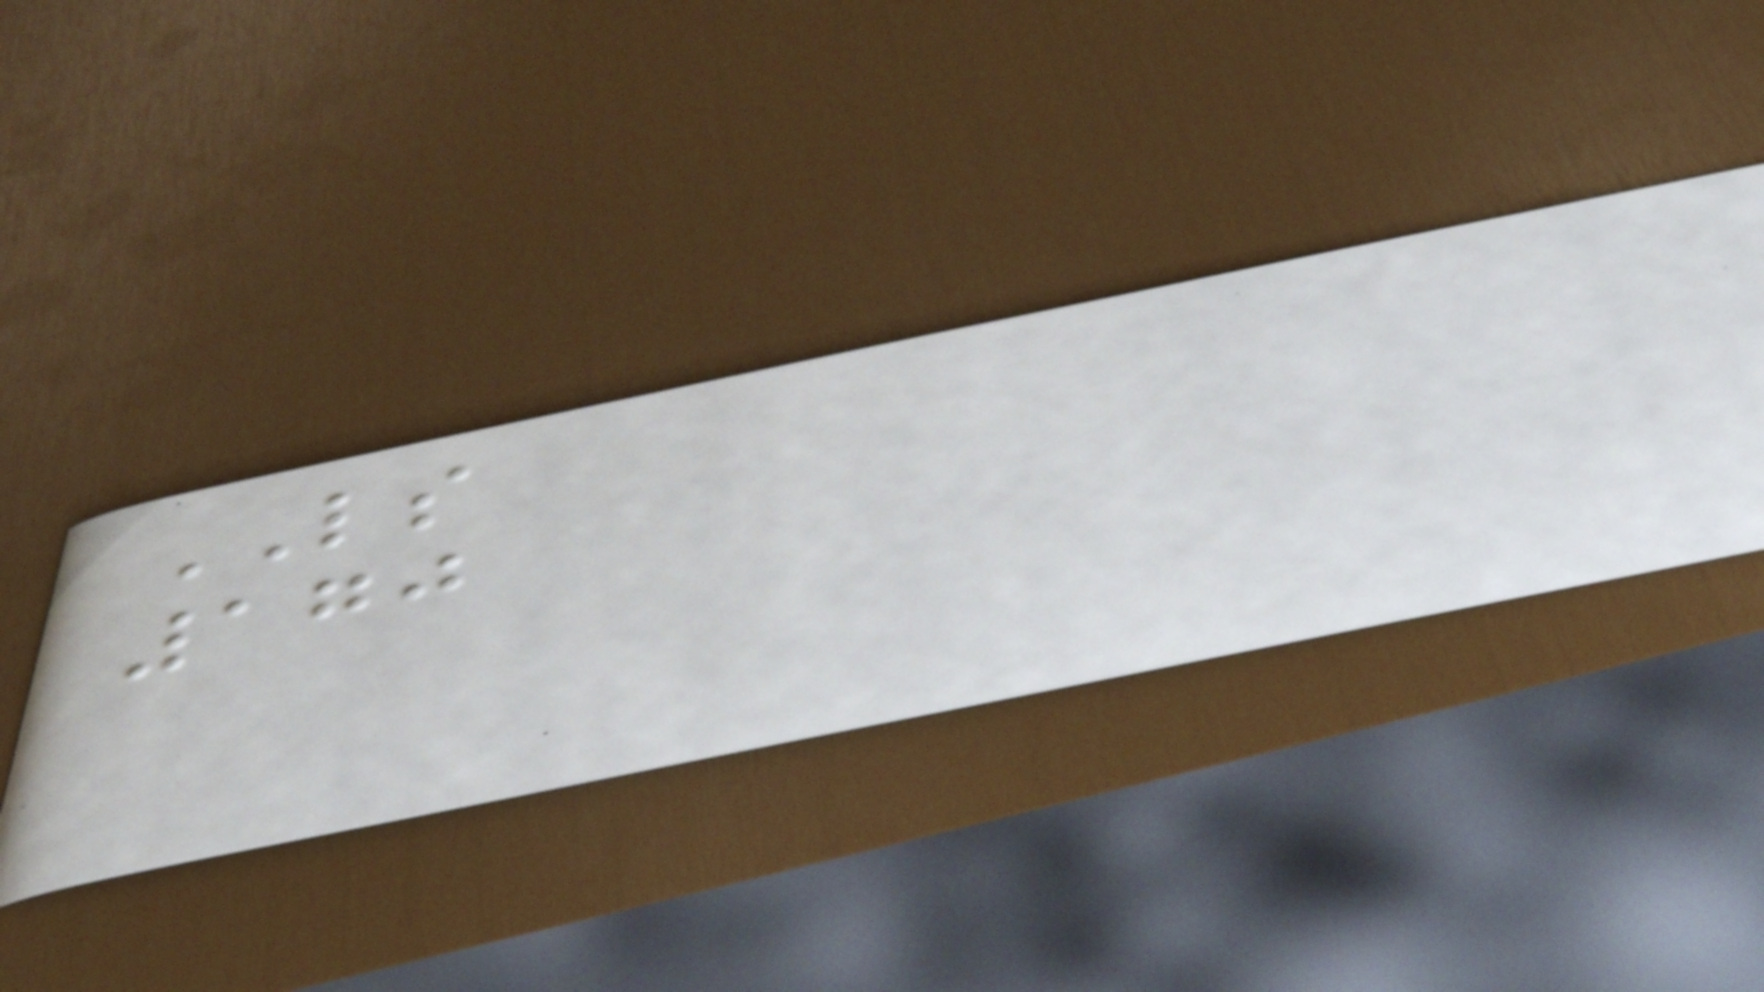LS
170
